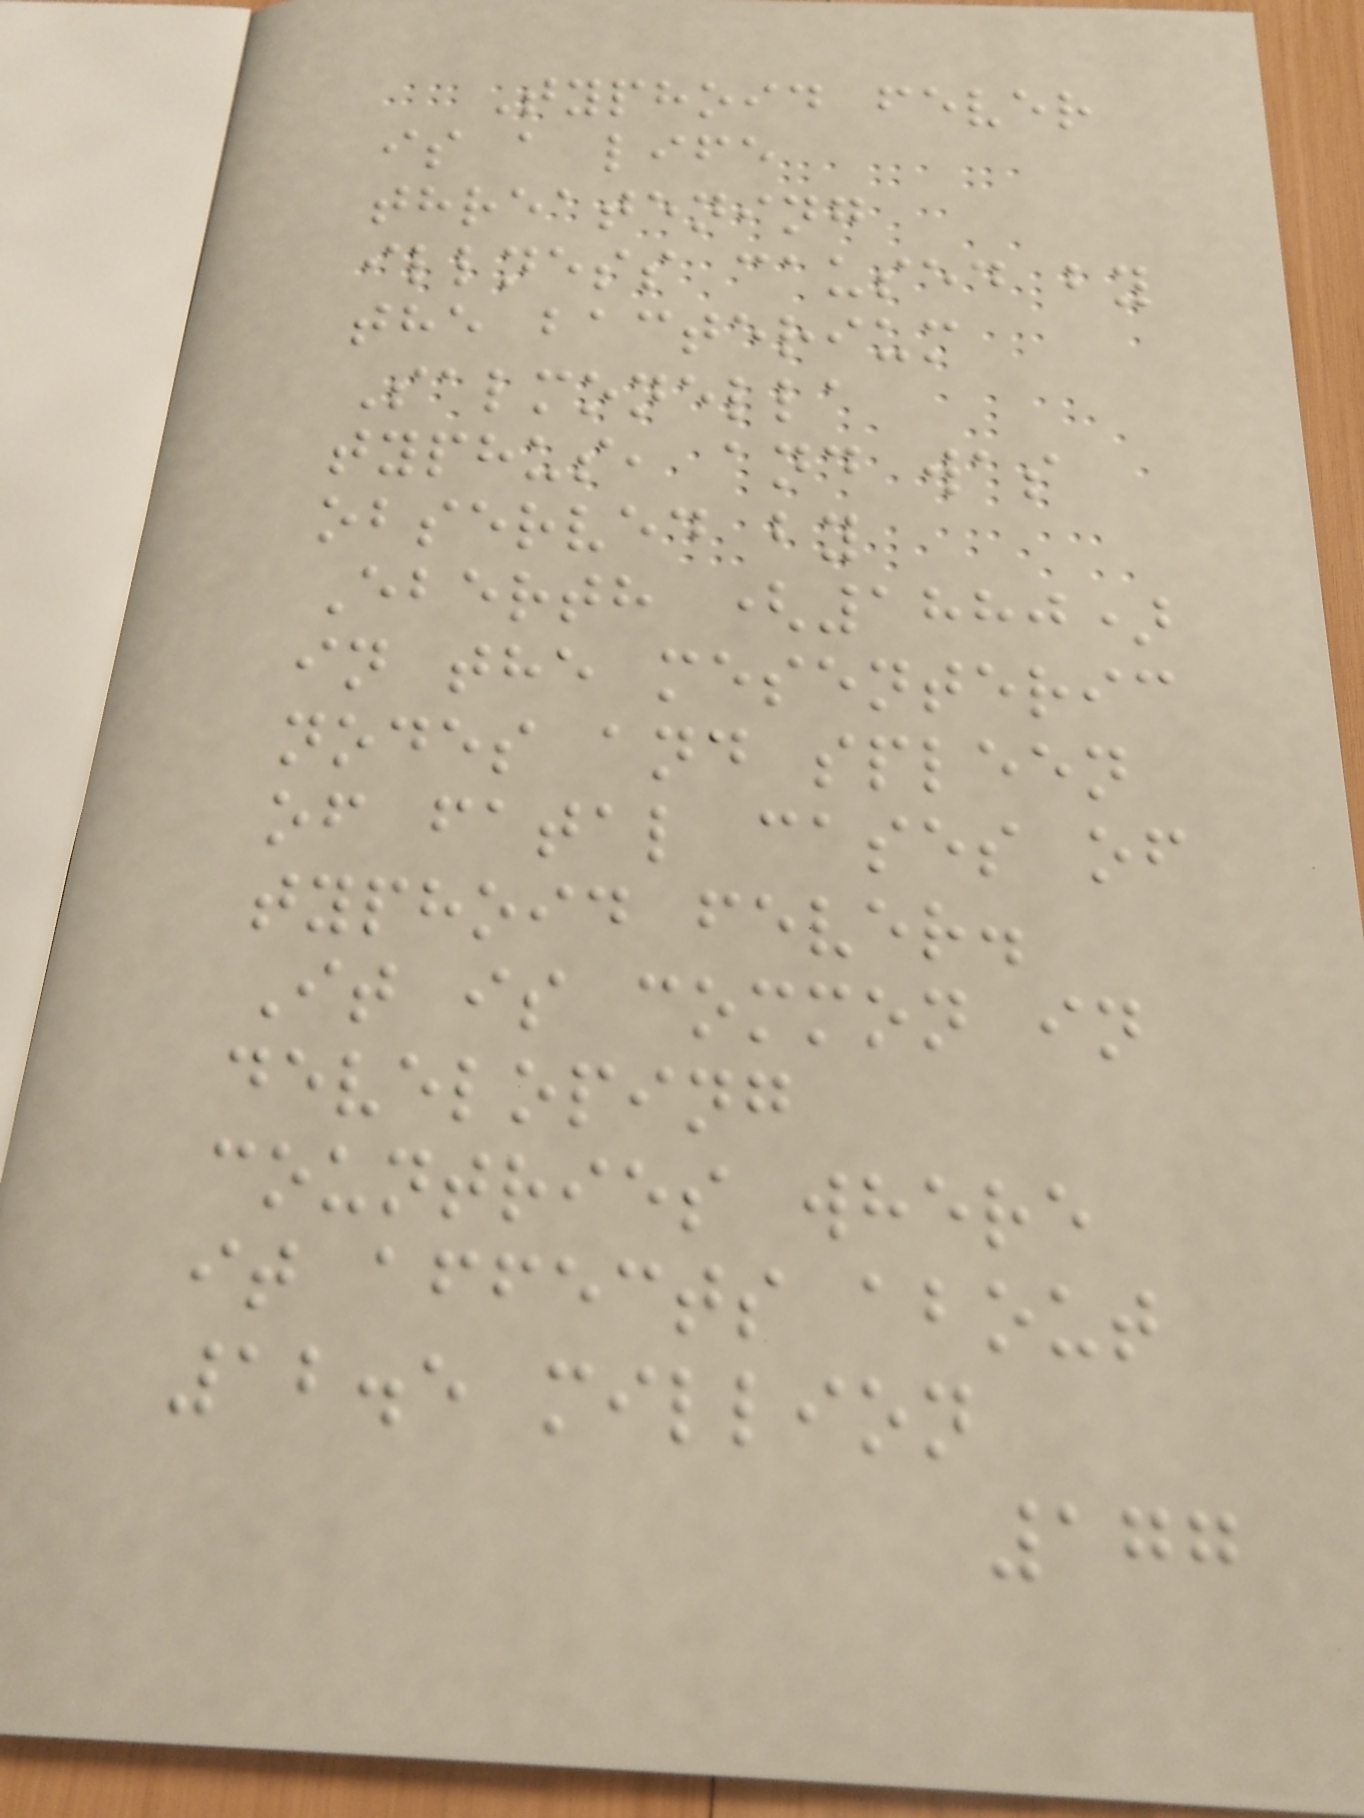Typhoid fever
is a life
threatening
illness caused by
the bacterium
Salmonella
typhus, and was
observed by
Eberth (1880)
in the mesenteric
nodes and spleen
of fatal cases of
typhoid fever.
It is common in
developing
countries where
it affects about
12.5 million
177
